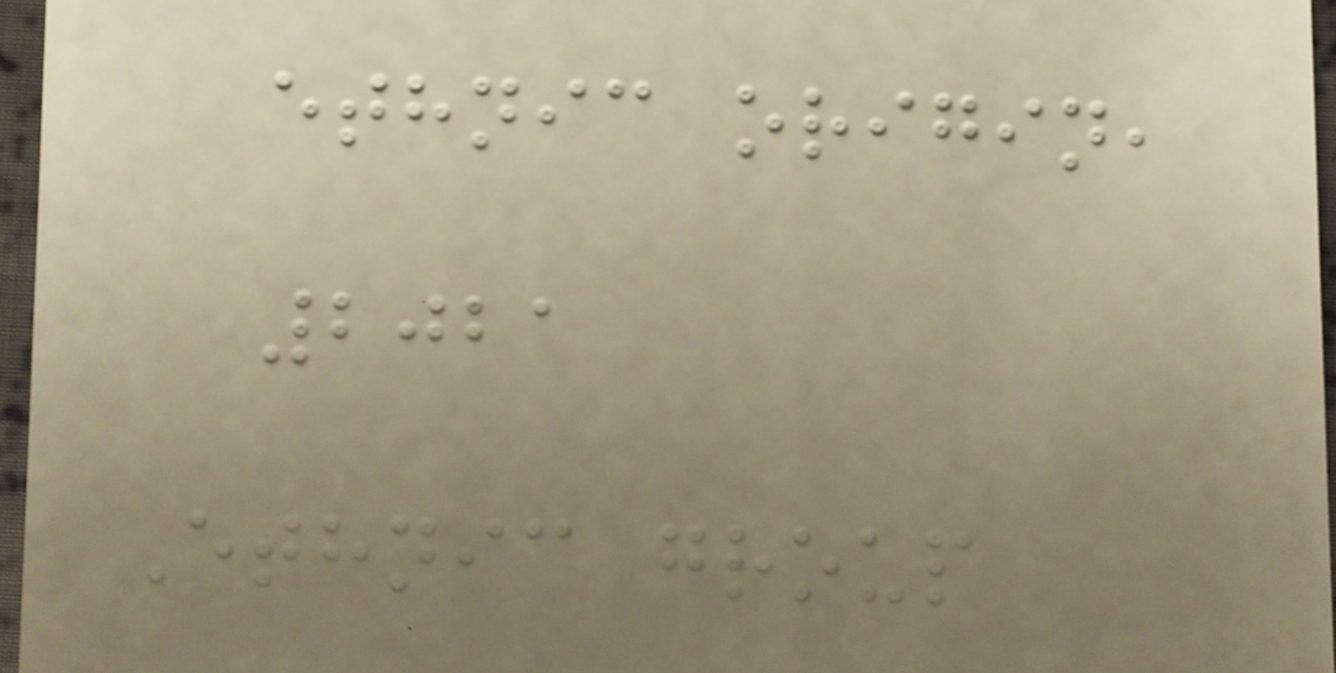ethnic origin,
2021
Ethnic group
